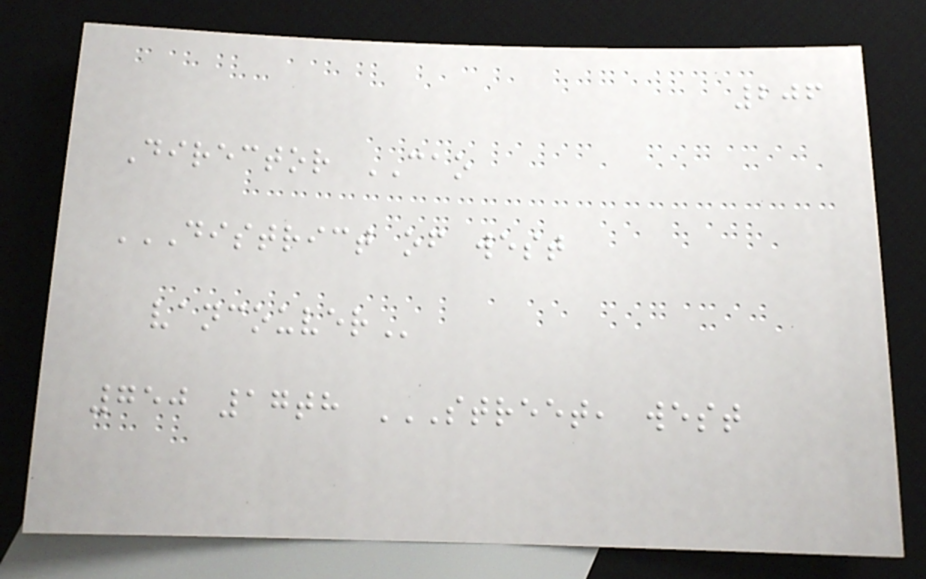206
Director CAO
DISTRICT OF WEST
VANCOUVER
750 17th STREET, WEST
